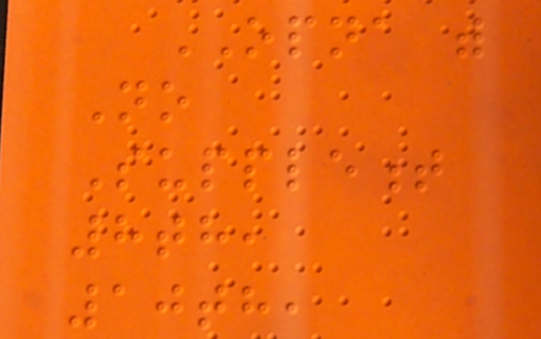OPNA with
No
Supplement
8th,
10th,
